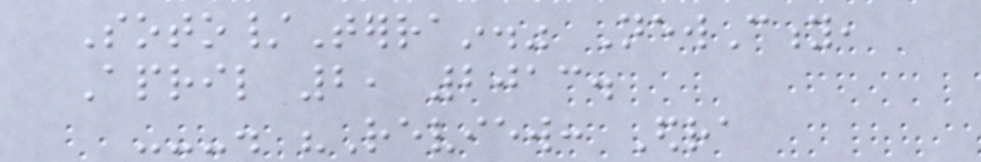Soto/Terrain." NewCity,
April 2, 2013.
---. "Review: Edra
